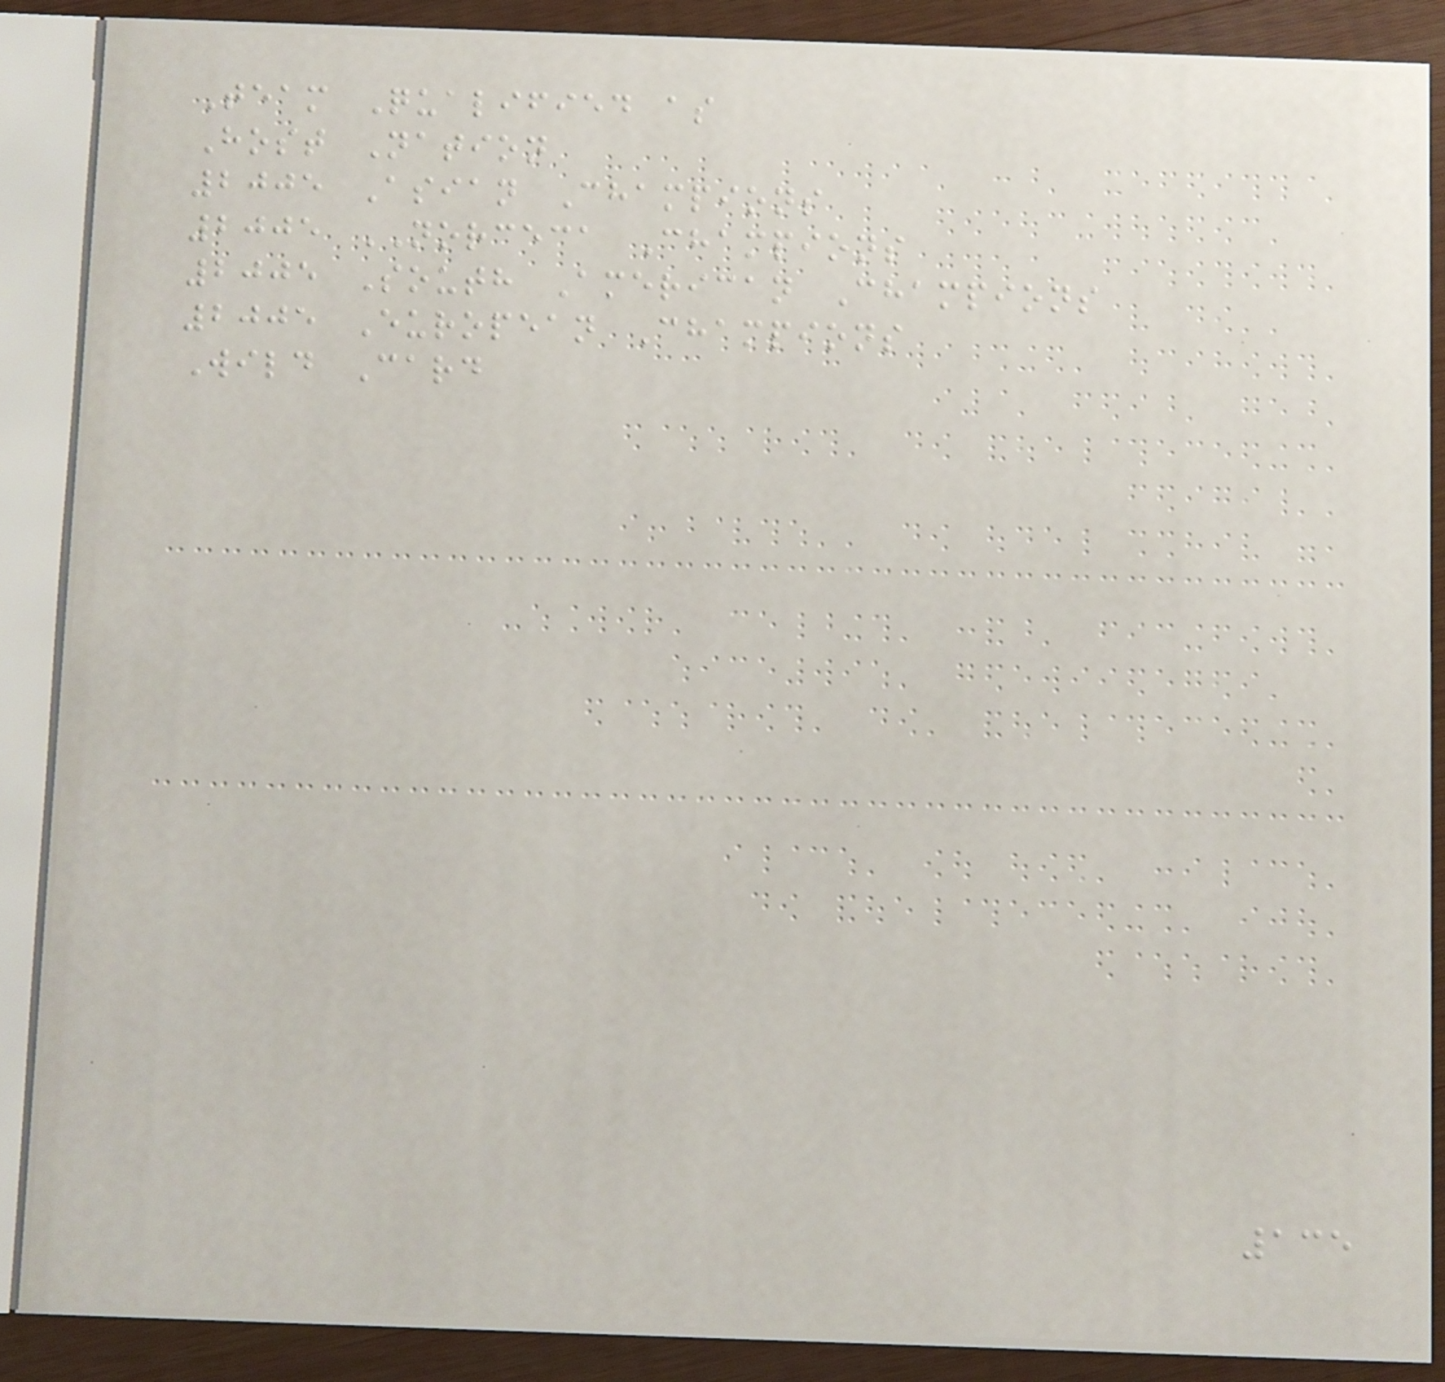Team Qualified as
Host Nation
2005 Asian Champions
2005 NORCECA Champions
2005 South American Champions
2005 European Champions
Wild Card
135
